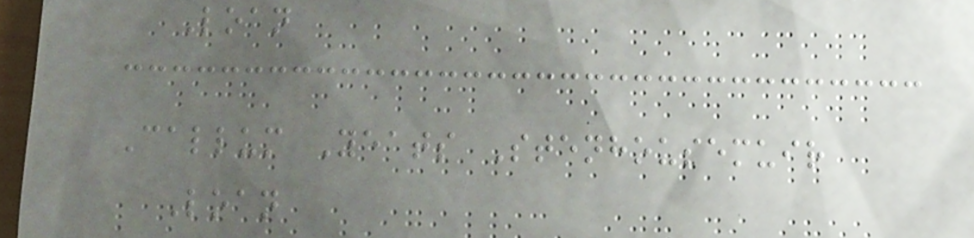Loan
Callum Yeats Stenhousemuir
Loan
